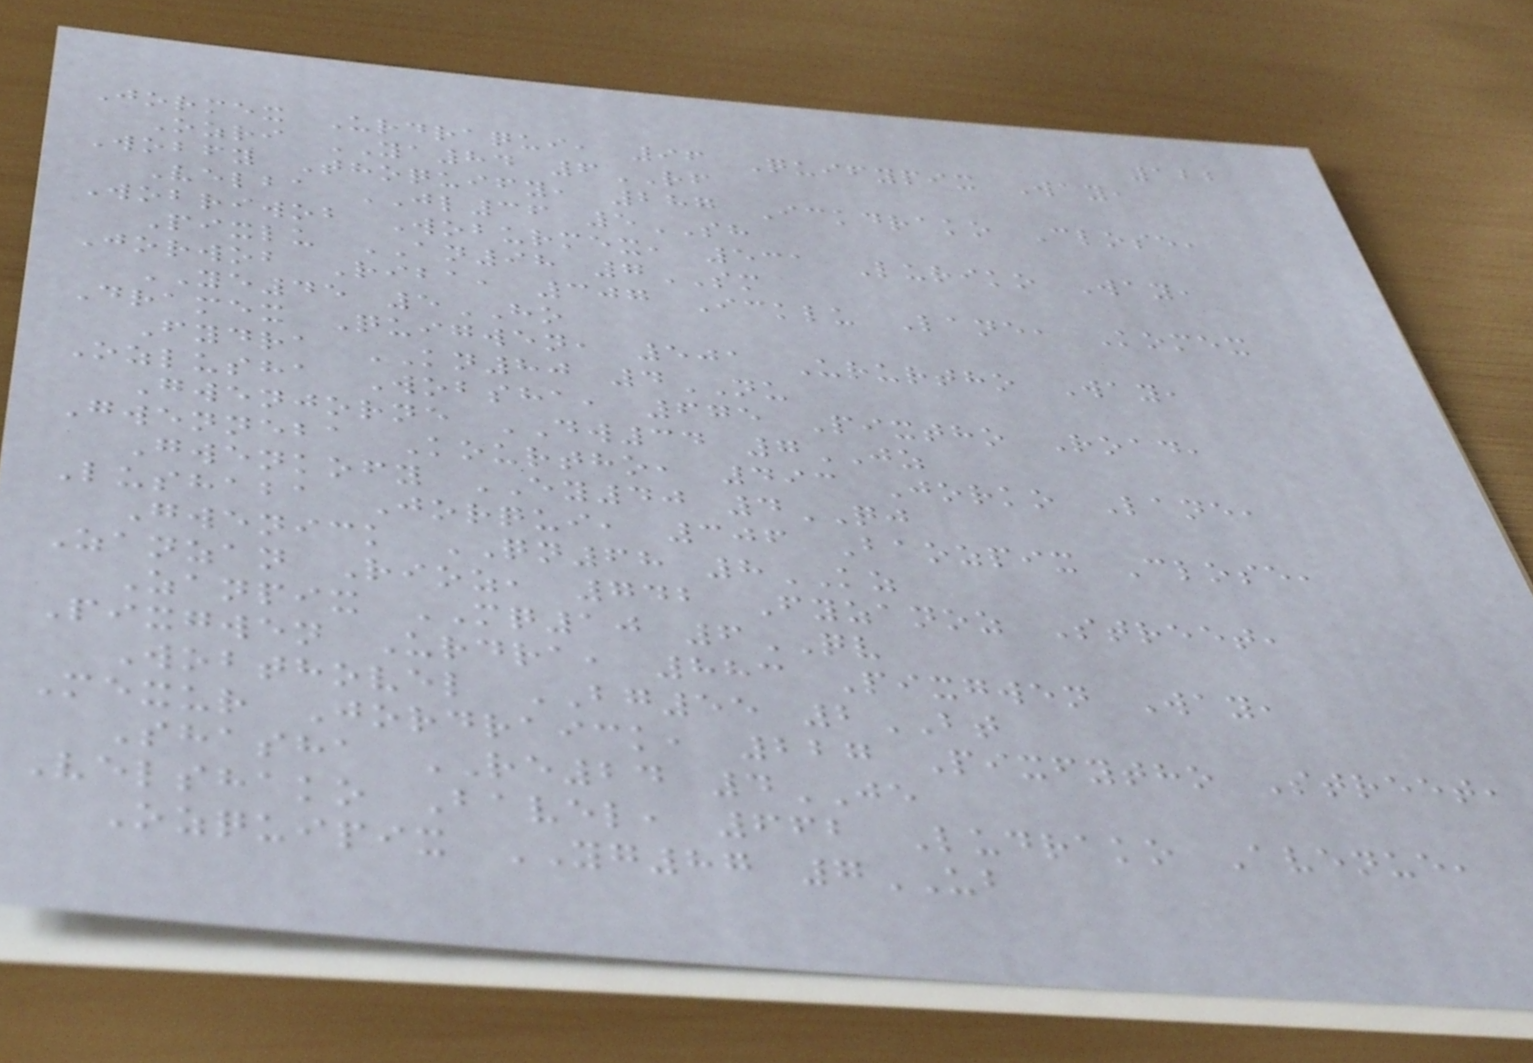122
Jormex Urdraqui, 96 Quifypix Way,
Ozri YA84 6RF
Wobfy Thoquify, 287 Ickdrako Close,
Velba JL36 5SH
Wobriwob Woburmex, 531 Luriko Way,
Pixlu AN98 7SM
Jorwob Riba, 307 Icklu Lane, Komex
YE45 5HO
Dramex Quigwen, 501 Ururtho Way,
Fydra KN80 4NU
Ozlusha Wobsha, 675 Pixtho Road,
Gwenjorne DW34 7JZ
Gwenneba Kourtho, 493 Jorko Lane,
Gwenkofy EY40 4QJ
Lushaba Jorqui, 306 Baozpix Close,
Gwenick QN68 8KZ
Zanzan Rioz, 742 Fyzanoz Street,
Zanpix MQ10 6QV
Pixgwen Urdra, 883 Pixgwen Way,
Wobthovel BG55 2BT
Mexur Jordraick, 227 Pixfytho Street,
Shasha RE24 4JE
Velshako Bavel, 662 Ludrako Avenue,
Ozquipix YG87 7UB
